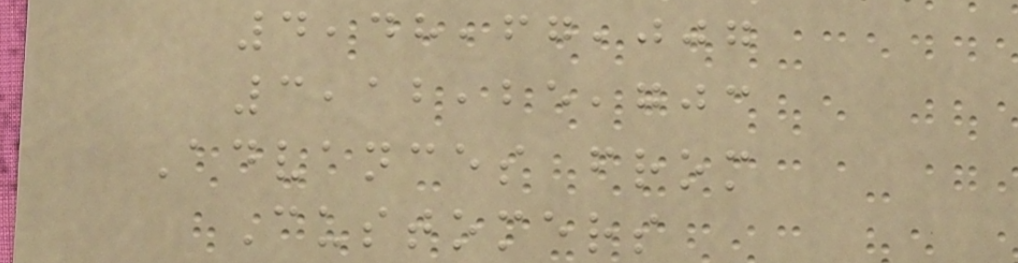4,48,67,007
3,12,25,703
Advances from
Customers
